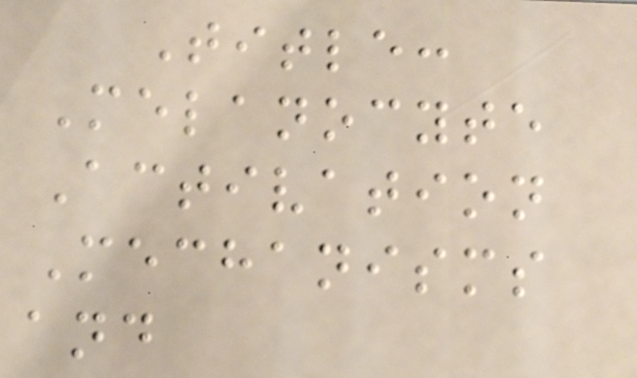Title:
Melanocyte
Activation
Mechanisms
and
